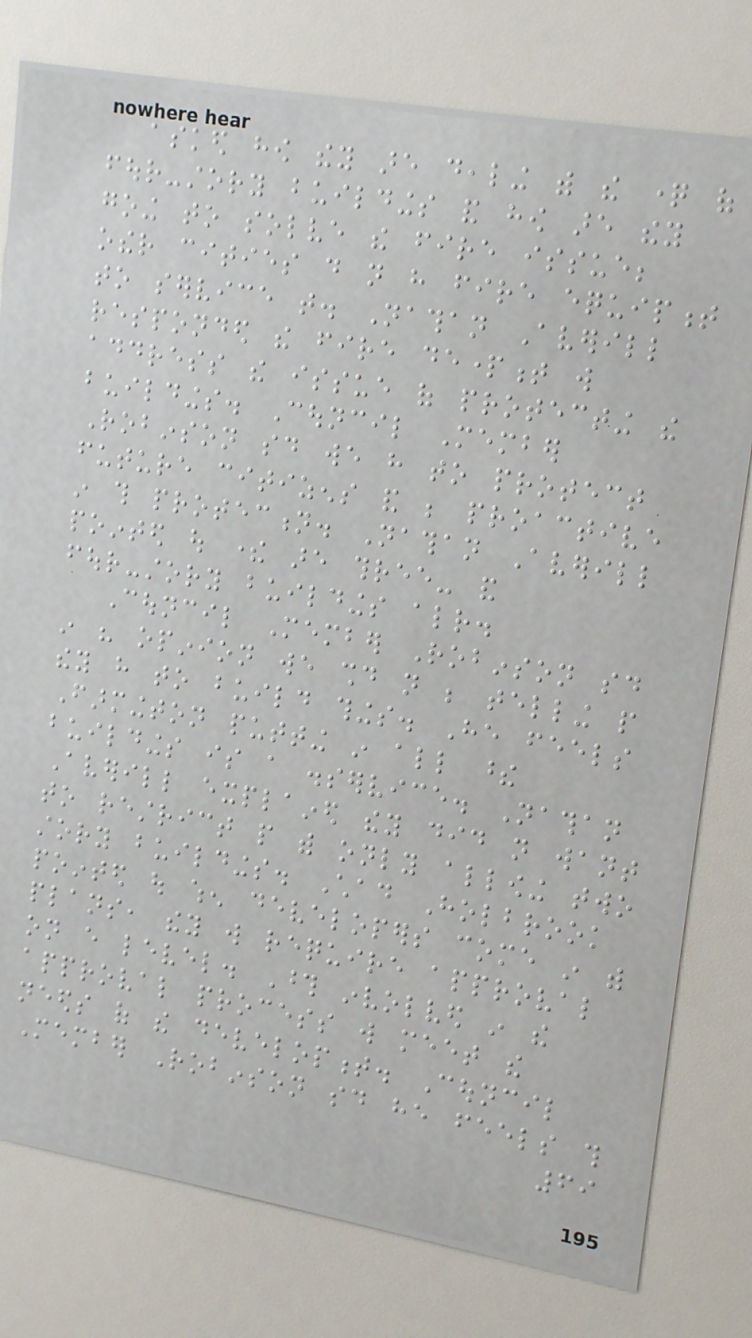asked how they are dealing with the question of
four-story buildings and how are they
going to solve the fire issue;
other cities do not have fire equipment
to service that. Nathan Averill
responded the fire department will
address the issue of protecting the
buildings. Council Member
Robinson said we have to protect
future citizens and be proactive
in this protection. Nathan Averill
pointed out there are three- and
four-story buildings already.
Council Member Robinson said
in his opinion we should not be telling people
they have to build things. He feels
Farmington putting in all these
buildings is a disservice. Nathan
Averill explained they did not want
to restrict people with only allowing two
story buildings. Chad Holbrook
pointed out when developers come in with
plans, they will require approval
on every level. Those involved in the
approval process will meet the
needs of the development. Council
Member Robinson said he feels this
69
